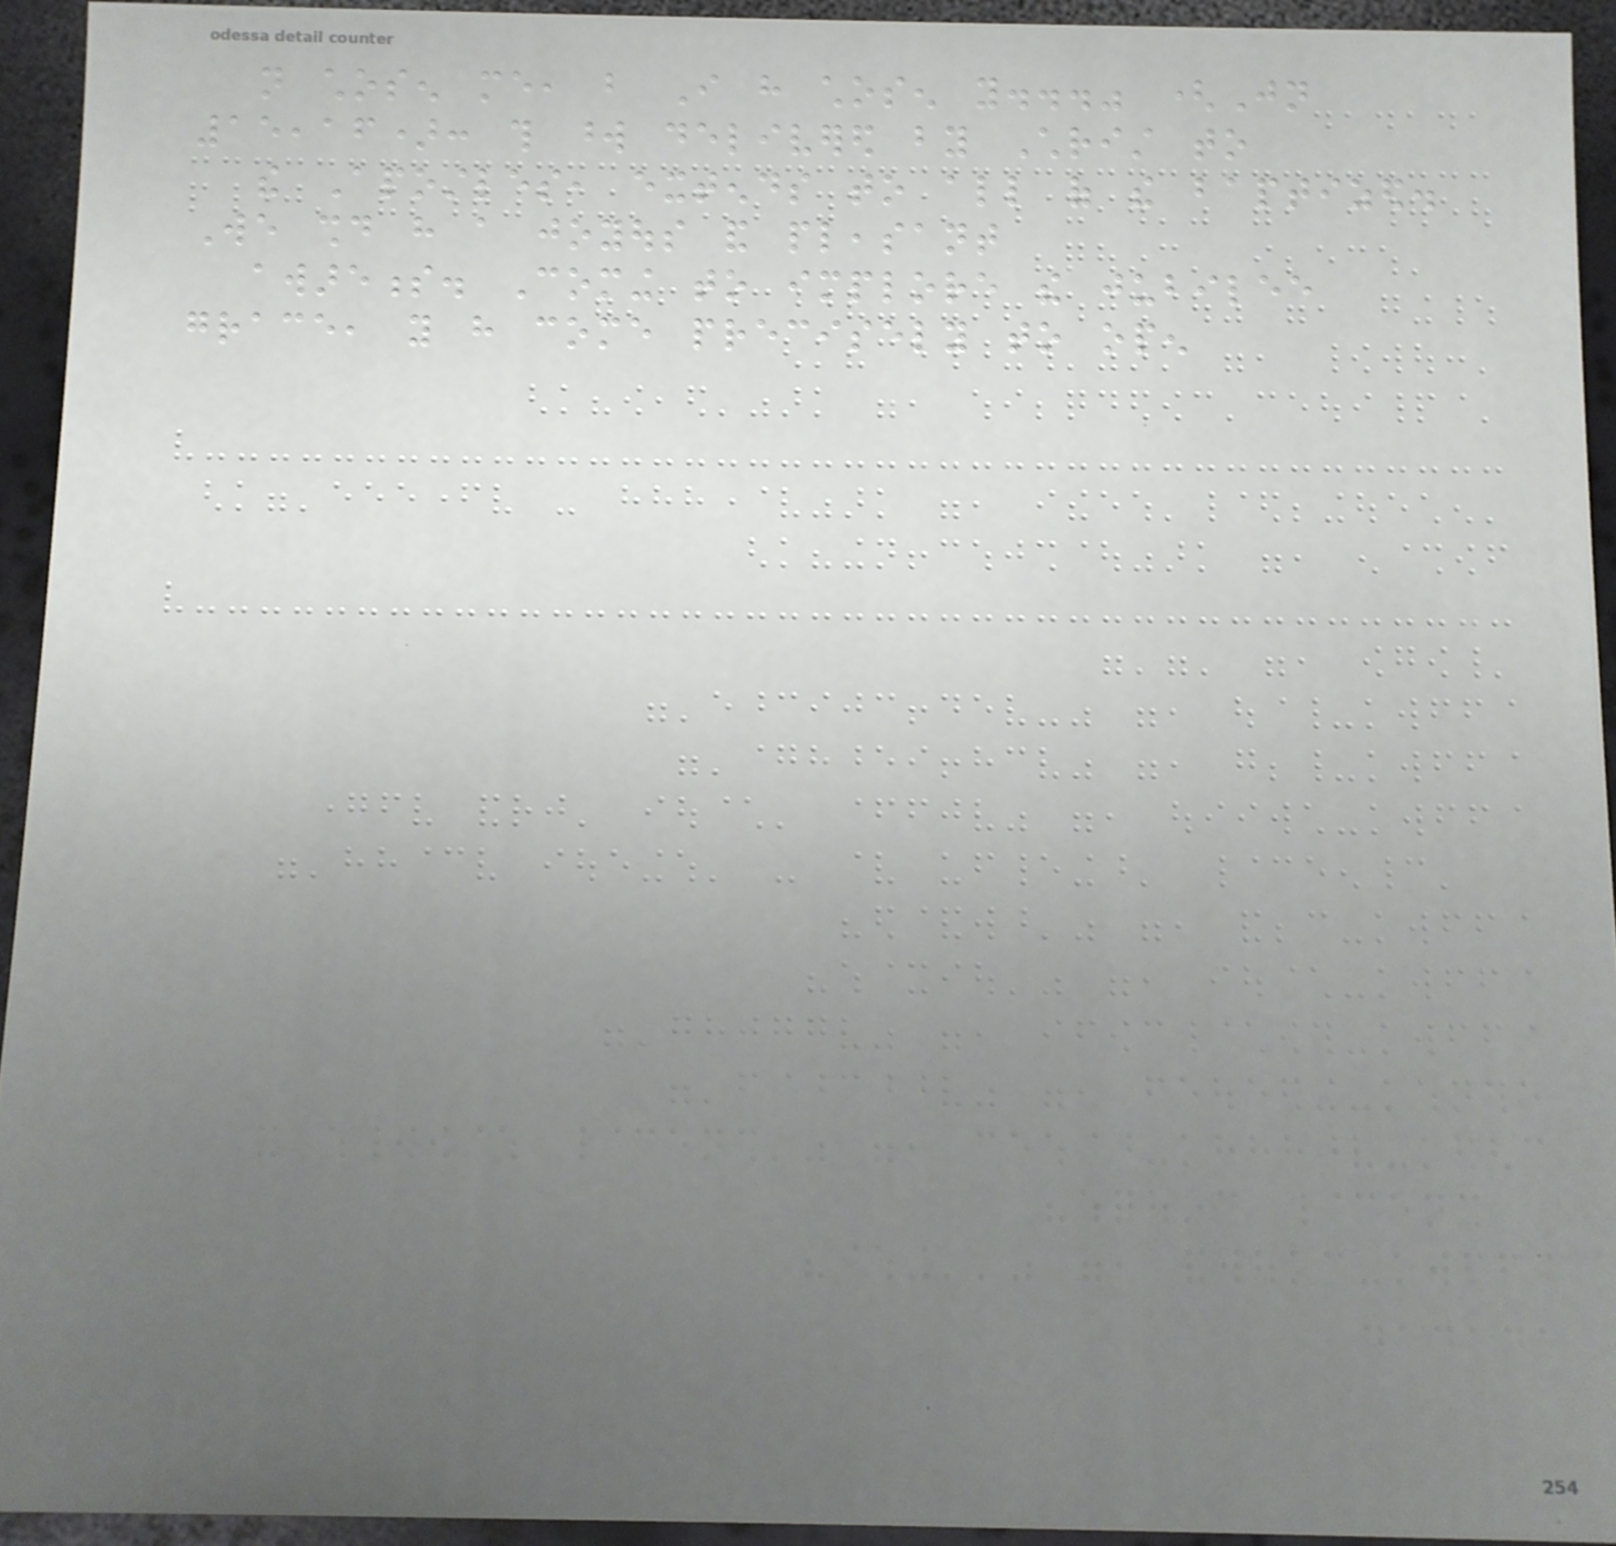not chosen me, but I have chosen you..." (Jn
15,16): this word delivered by Christ to
the Apostles, extends to all of the baptized.
We should have a joyous and pleasant
awareness. Coming to implore the jubilee
grace, you have come precisely to open
